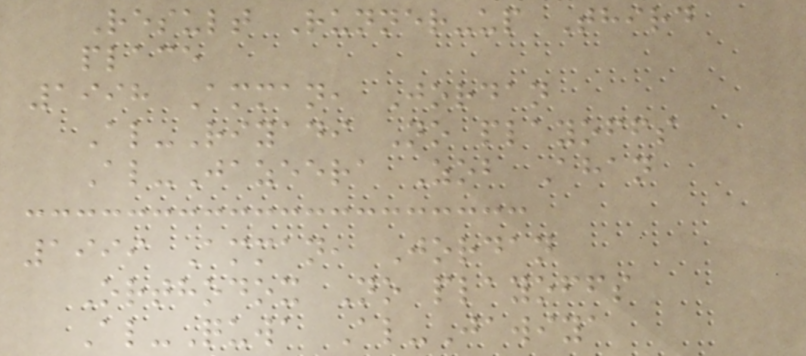Result Runner-up Third
place
1998 Amman, Jordan
Al-Riyadi No playoffs
Al-Jazeera Zob Ahan
1999 Amman, Jordan
Orthodox No playoffs
Al-Quwa Al-Jawiya
